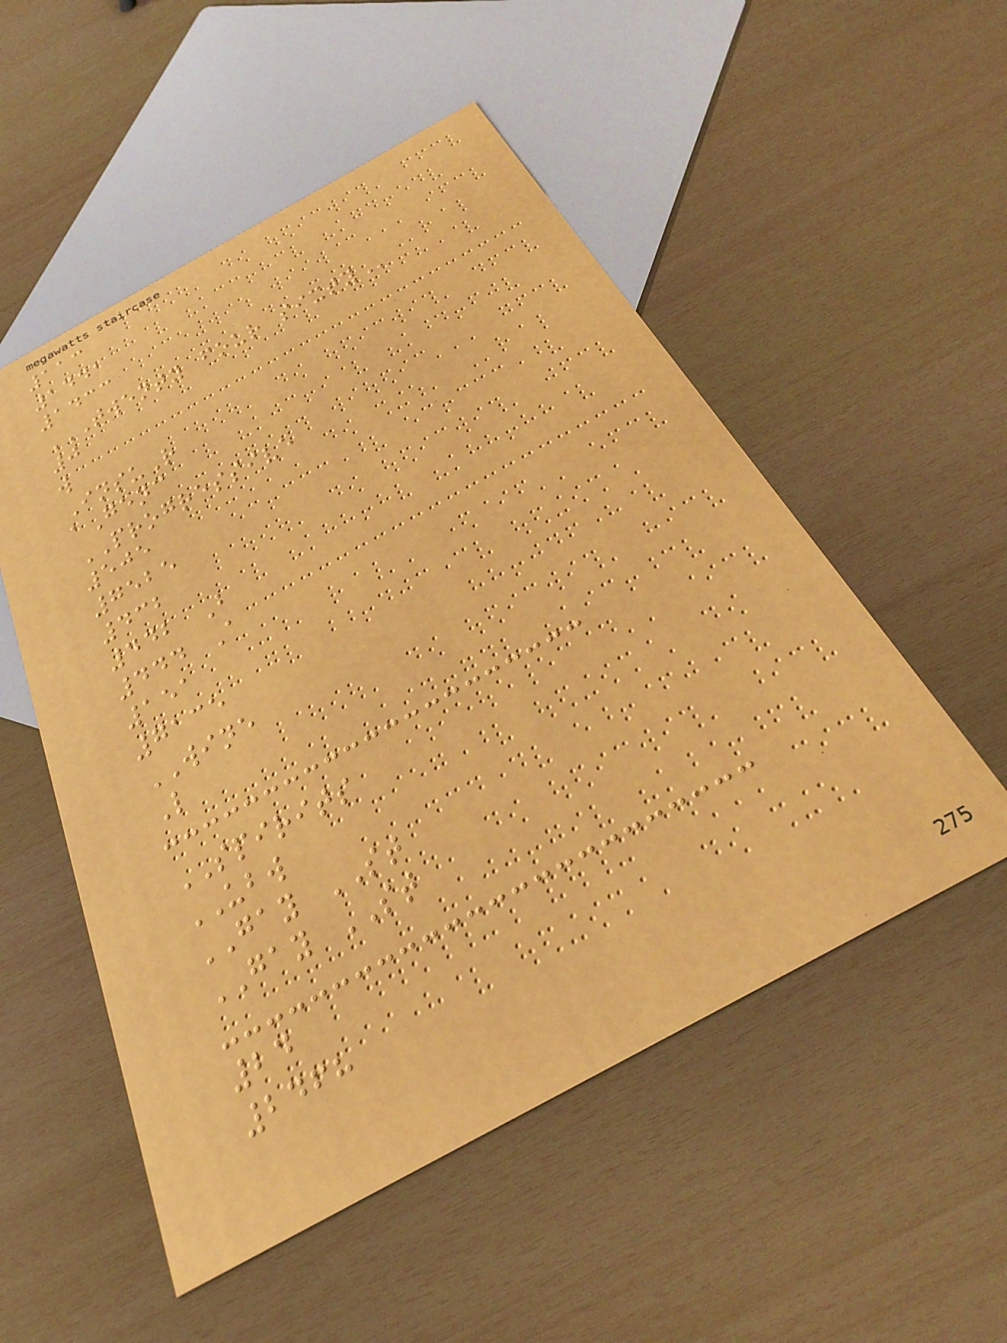113
1441
1433
TWENTY FOUR SIXTY
0
w
InsuR
aGenc
PROGRESSIVE
505
7525
432
442 B
444 A
151
7135
WINE
L
SPIRITS
UBW
GAY ST
GAY ST
24
2468
